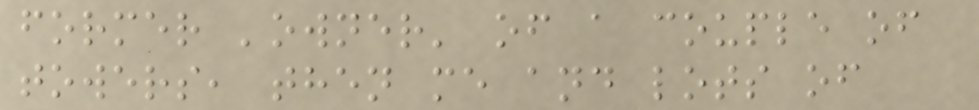former 'owner' of a couple of
towers, then me and lots of
